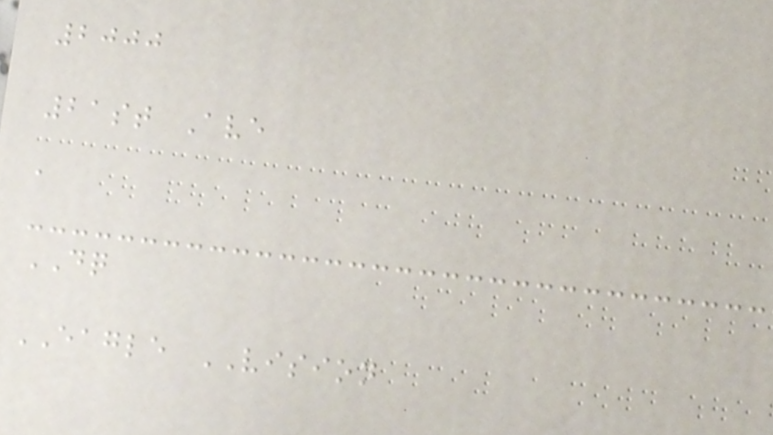2000
21st Ave
a
DQ
EAGLE VISION
